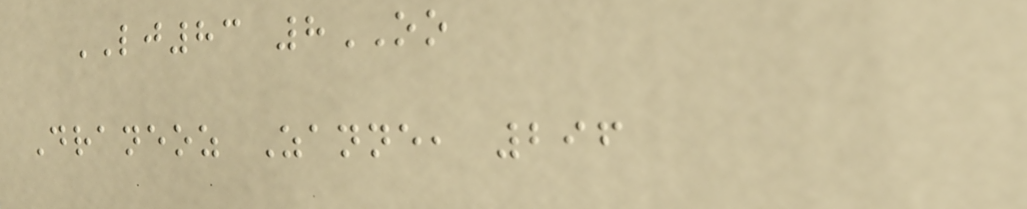LJ83 8OO
Draneoz Zanne, 296
